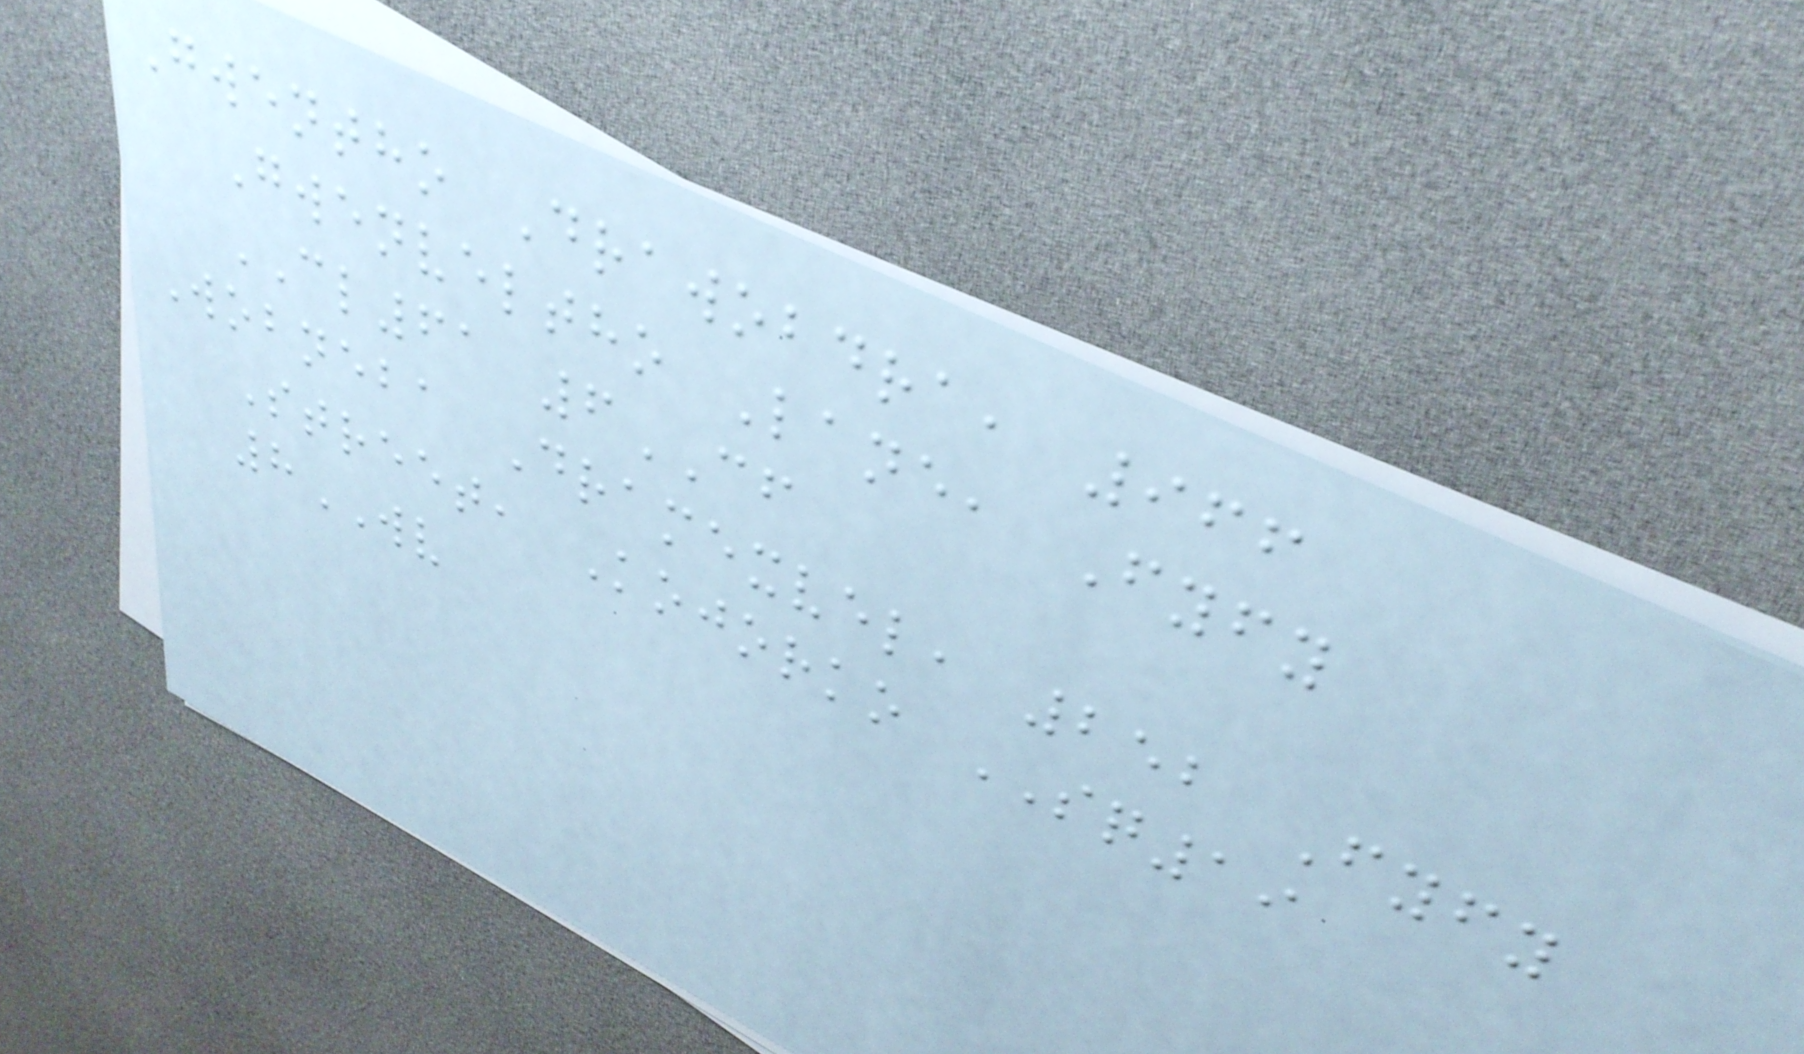Gwentho Drawobdra, 966
Gwenveltho Lane, Fyfy
CL61 6CF
Wobneba Dramexvel, 252 Fyfy
Street, Kojorko SQ19
8WV
